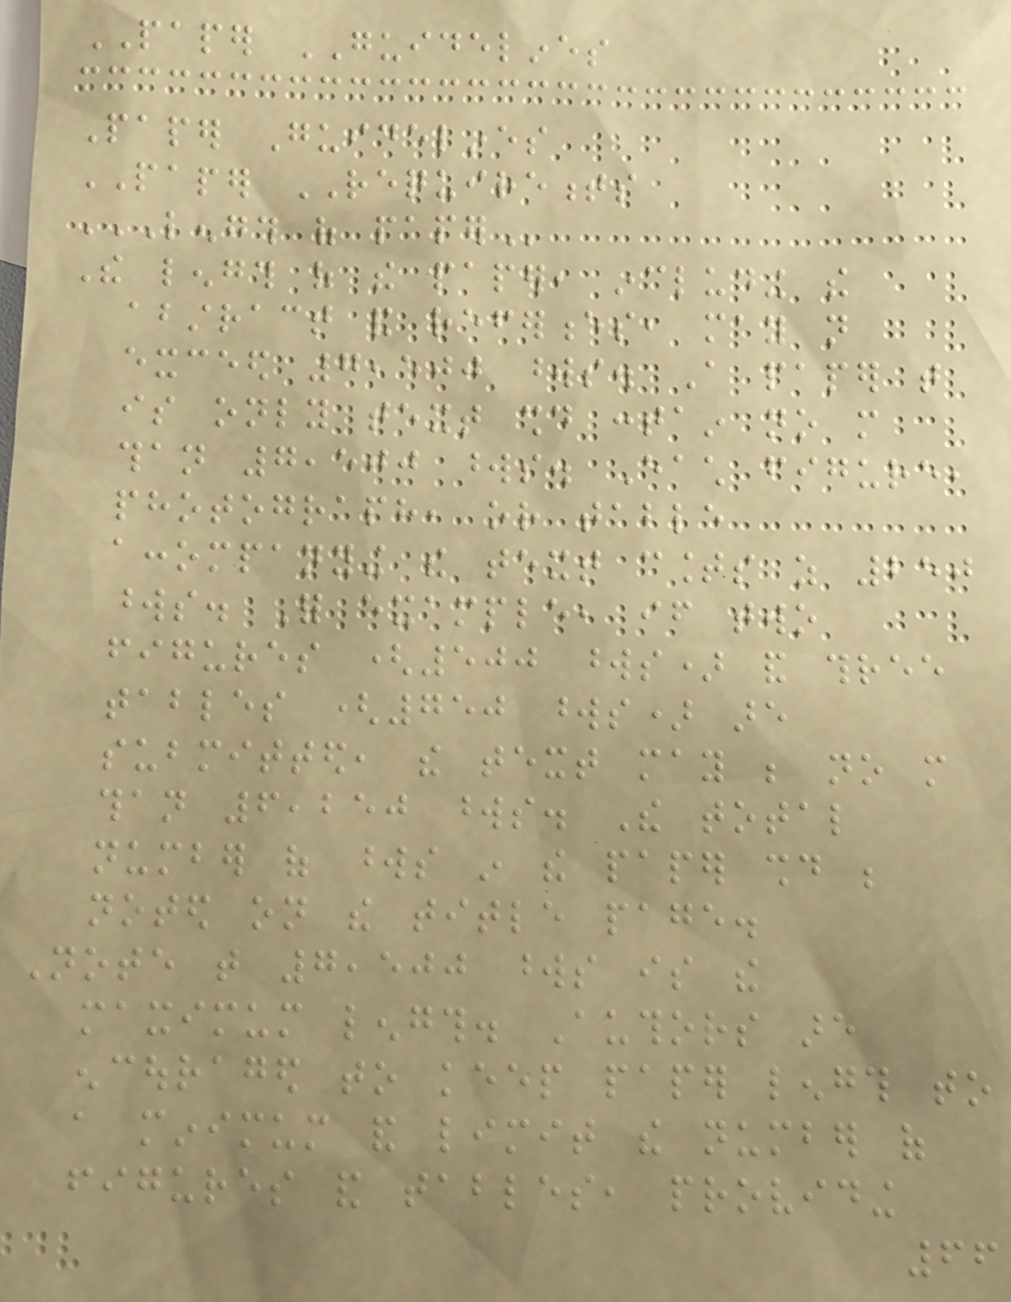PAPER GUIDELINES
Paper Guidelines
PAPER REQUIREMENTS
LENGTH OF PAPER
The length of the paper, including the
abstract and references, may not
exceed 7,500 words. A paper that
is only text should contain no more
than 7,500 words. Each figure,
photograph, or table
accompanying the text counts as 250
words. For example, if two
figures (500 words) and three
tables (750 words) are
submitted, the text may be no more
than 6,250 words. The total
number of words in the paper should be
noted on the title page.
Note that 7,500 words is the
maximum length. Authors are
encouraged to keep paper length to
a minimum and limit the number of
figures and tables, providing
66
